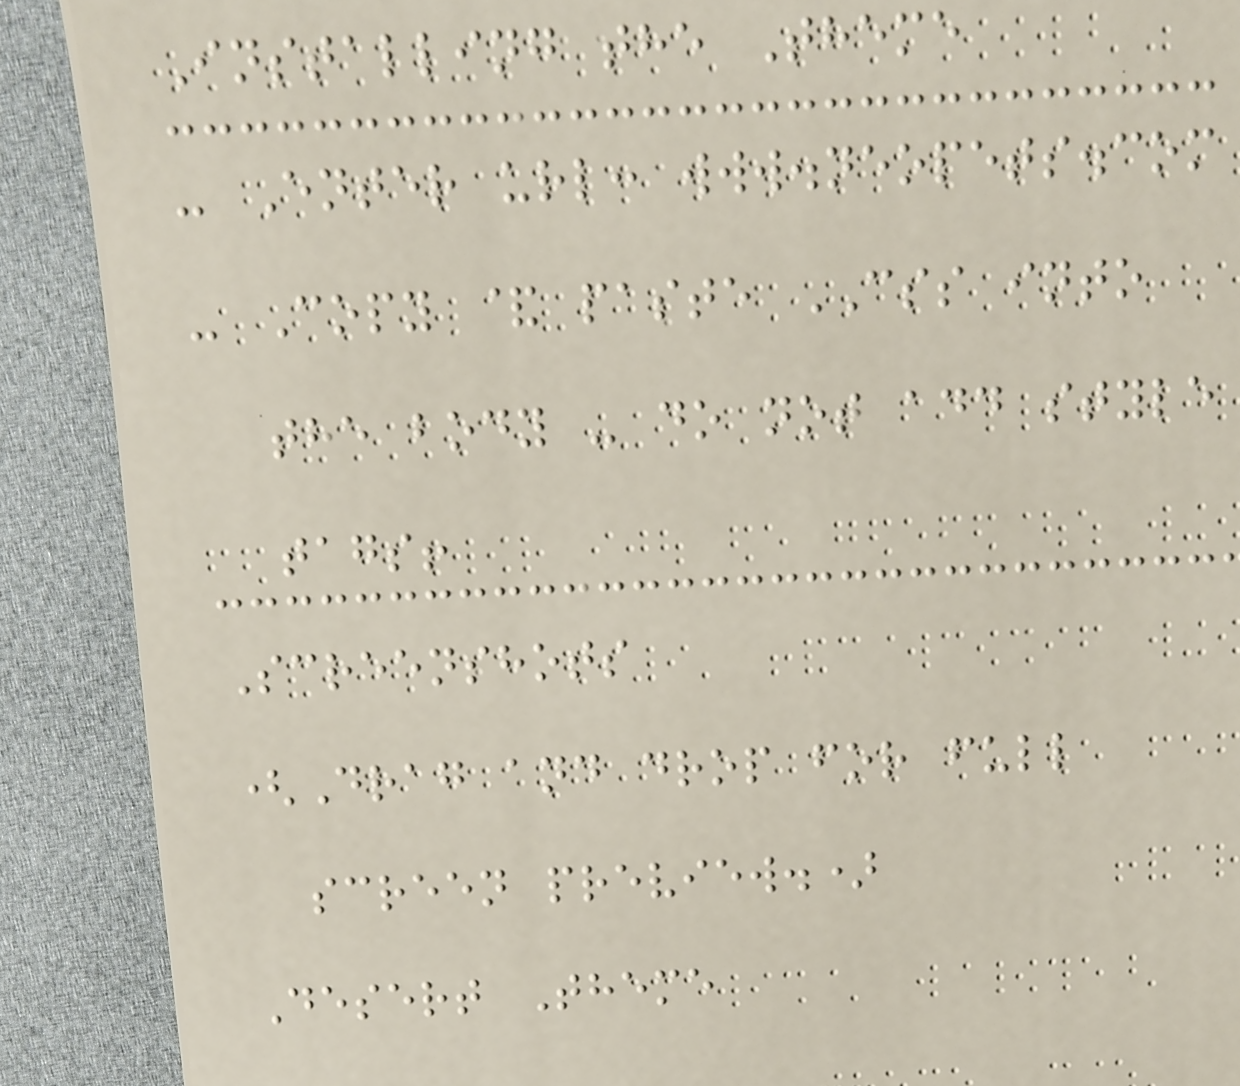Installing the Theme
- Enter url: www.neopets.com
- Copy & paste CSS into
the body - do not add style
tags!
Screenshots
(Drag and drop for full
screen preview.)
Desert Theme
